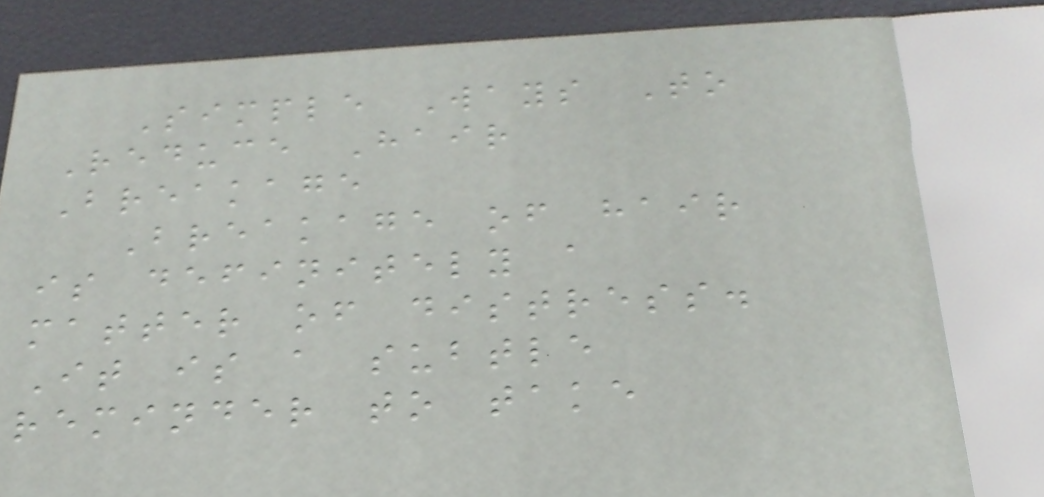Simple Ways To
Reduce Hair
Breakage
Breakage of hair
is definitely a
matter of distress.
It is a subtle
reminder to take
